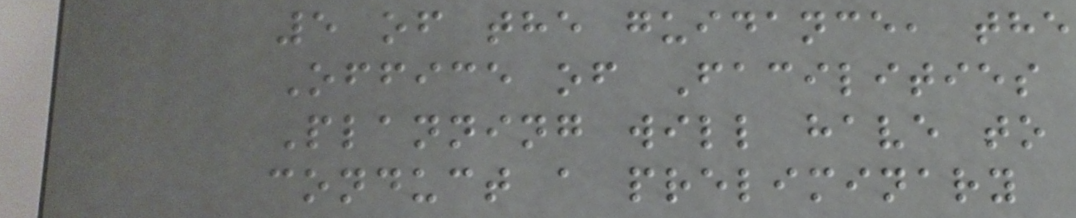5 of the guidance, the
Office of Facilities
Planning will have to
conduct a preliminary
